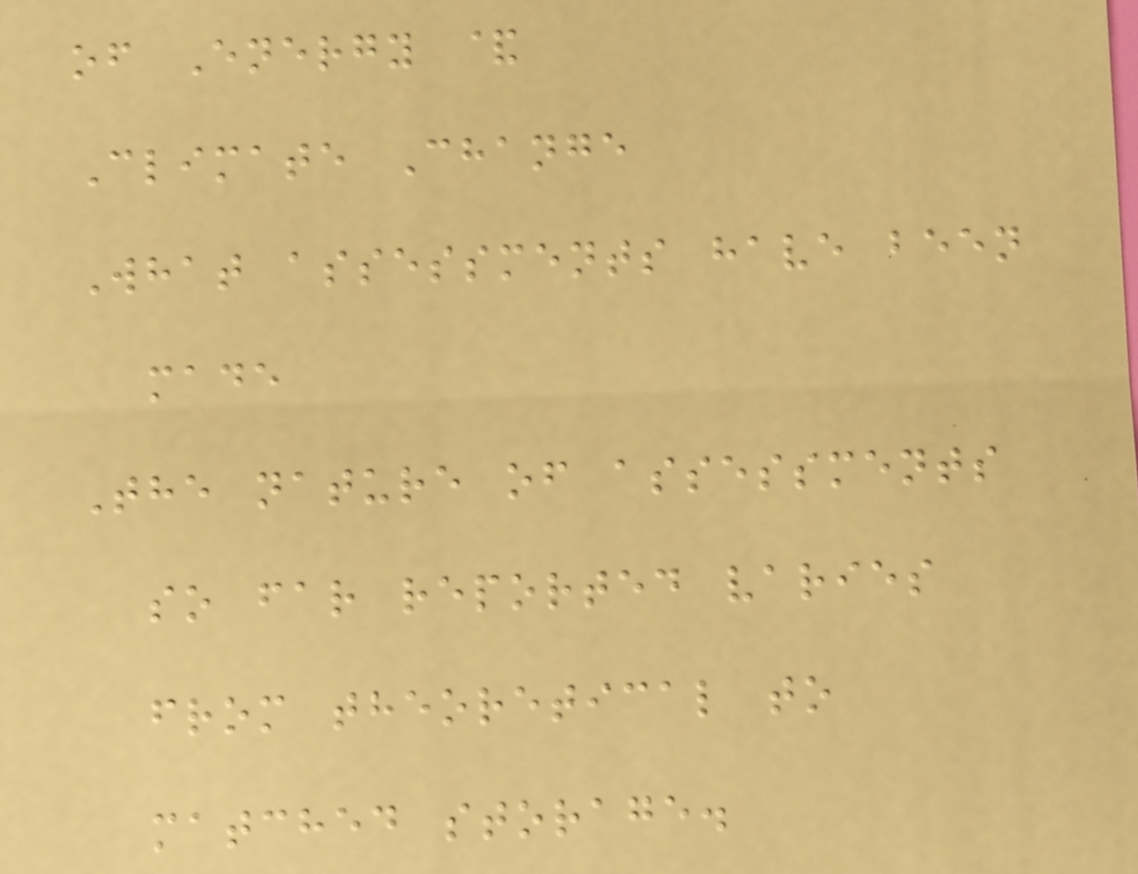of Energy &
Climate Change
What assessments have been
made
The nature of assessments
so far reported varies
from theoretical to
matched storage.
